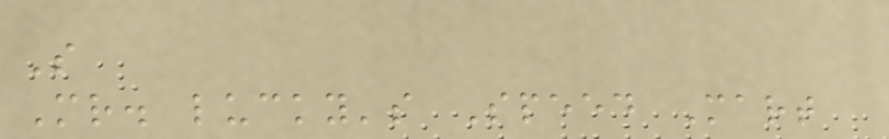S
Mr. lucky's Speed Mart
